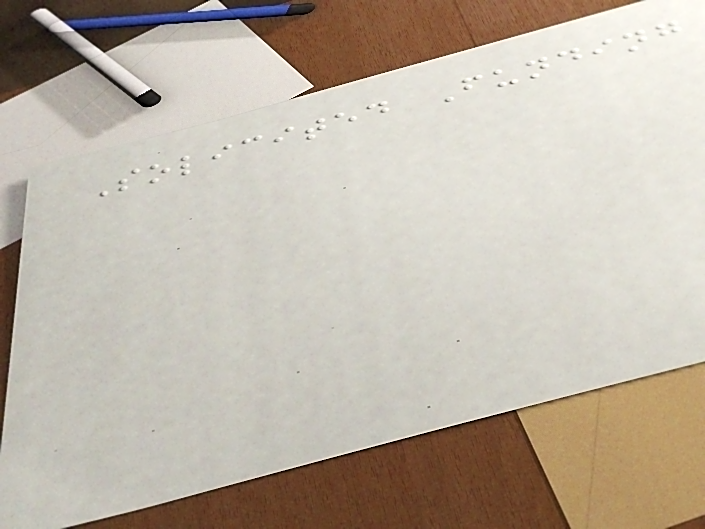Solicited Funding
